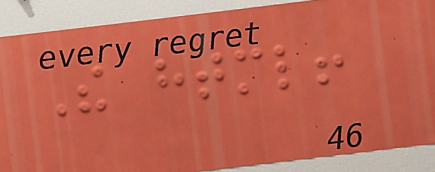The html!
